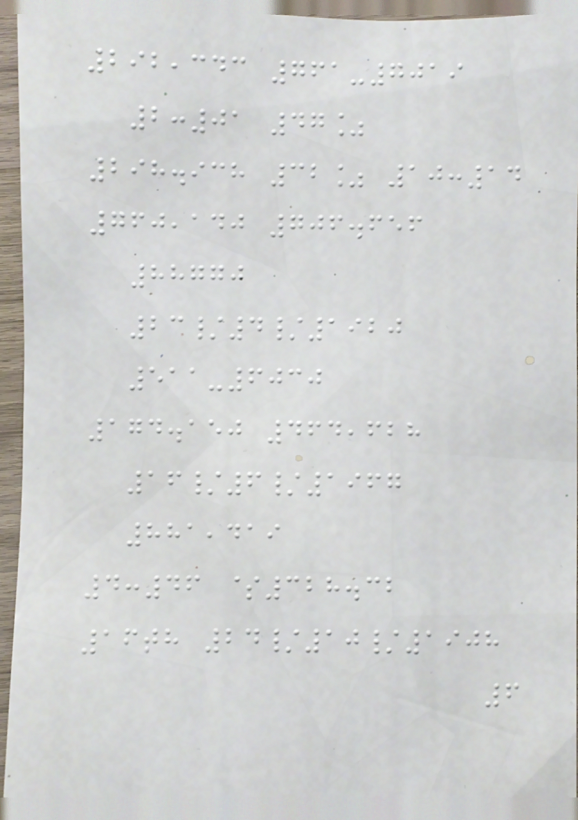292,343 761-7019
2:01 47%
298.938 32% 10:14
760,140 706.656
88770
23/4/1920
511-6030
174.150 464,628
16/6/1967
881,419
4:46 $328.32
16th 24/10/1908
6
